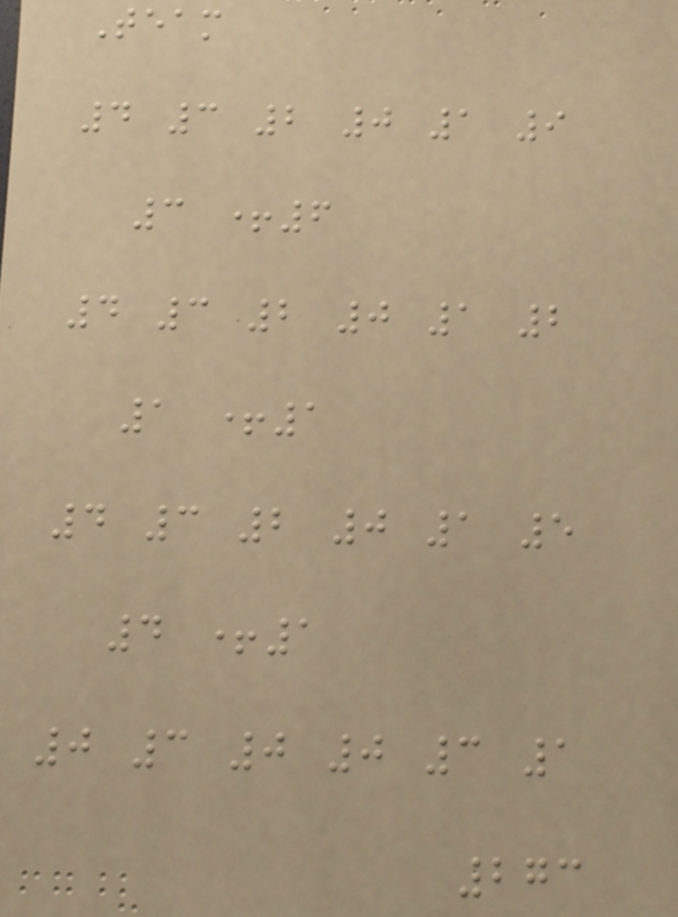Team
4 3 2 0 1 9
3 +6
4 3 2 0 1 2
1 +1
4 3 2 0 1 5
4 +1
0 3 0 0 3 1
273
